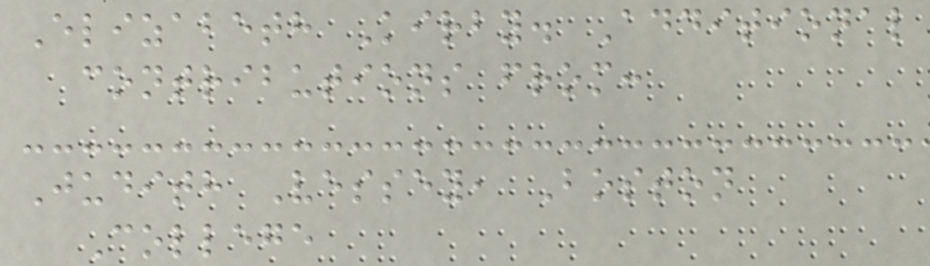Elizabeth Kirby. Additional
contributions from:
Judith Vessey, Boston
College
